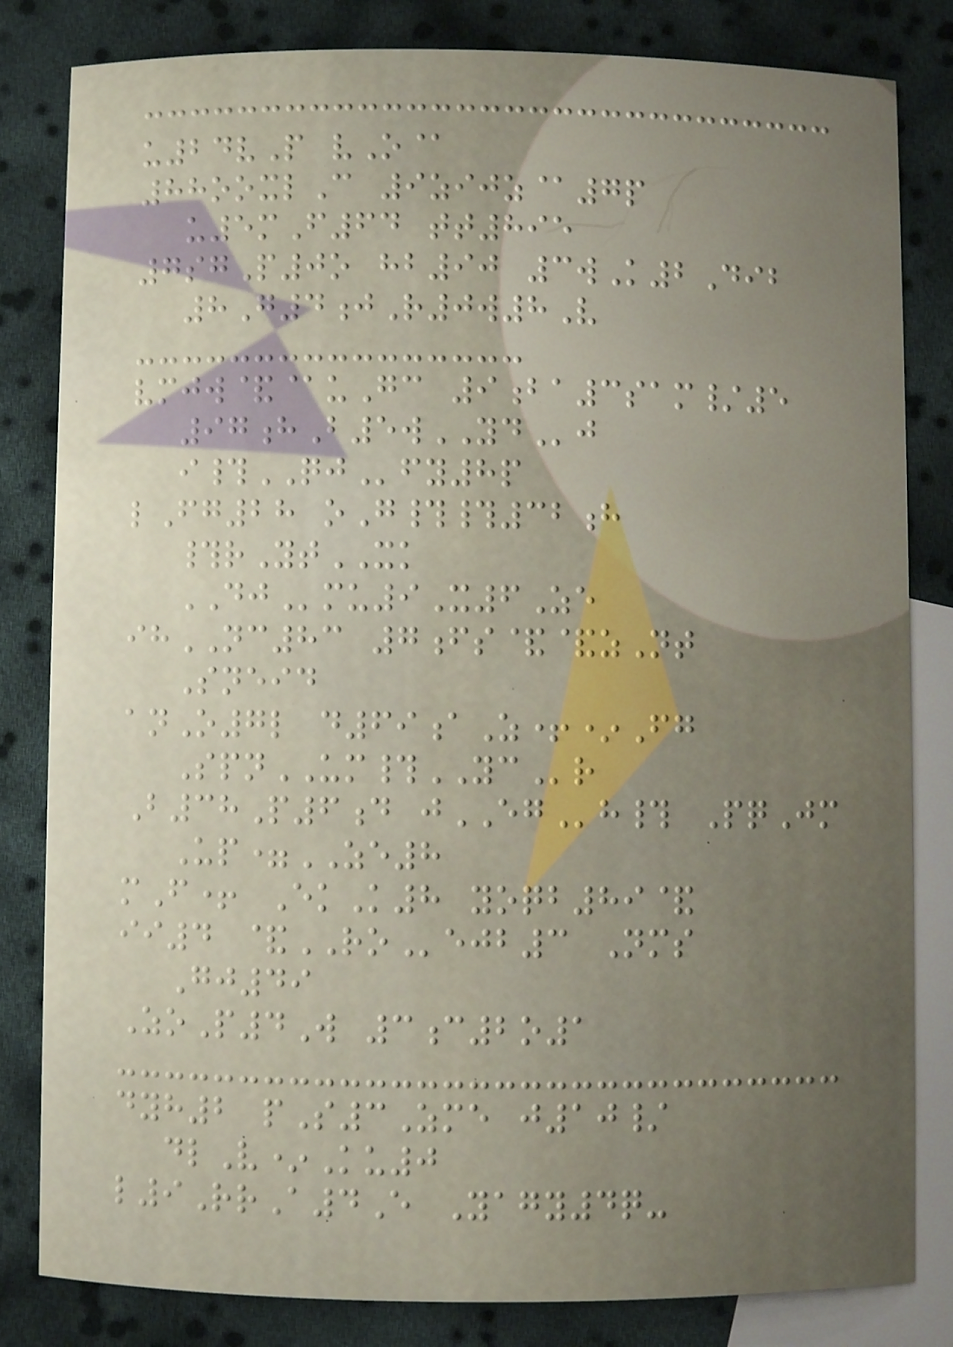u24vP vO@
88ooxlC 9zijz@7p
u5mF64 tt895
7sgP0o hb90 3wK2Dib
8G4jR0w8V
vmjw&@uGc 9ba3sam/5
97hB5wYDj
i#QJfy8p
lFg28 oG##32h
#rYtXK
DJmu9X6Ze
ihNC83 7fs&&zNt
Sneid
anO7l d69aZ+*Fg
SpnUM#YCr
B38P6d jEGh# PqJm
Up=ZE8
mF+ EkK8 yoqb89&
ii4 &ROejb3 Nms
Gj49
ZoP4W 3c2o1
dyh2 pS3Zme j10/
dlV*Ku0
l9RrA4E Yagy4q-
